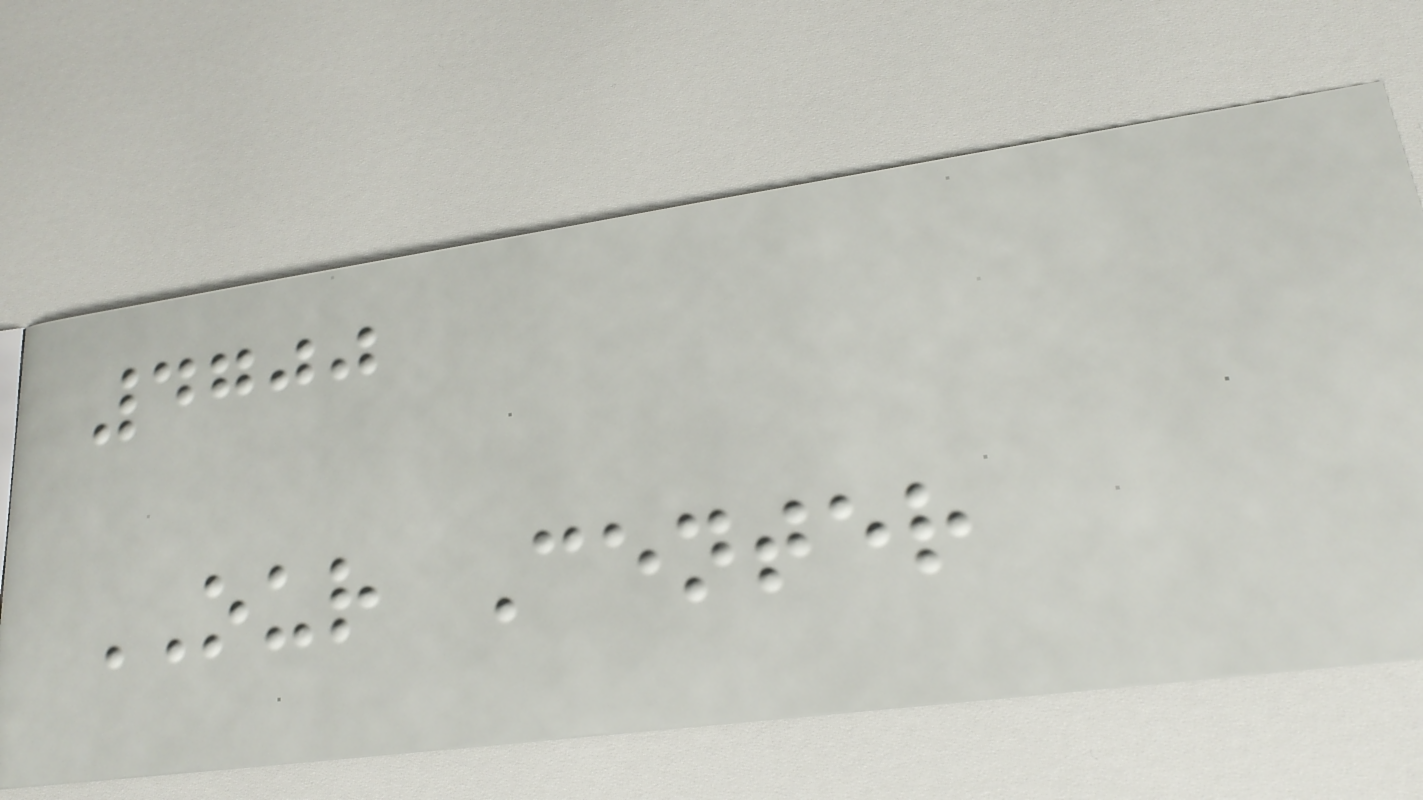4700
OUR Center
